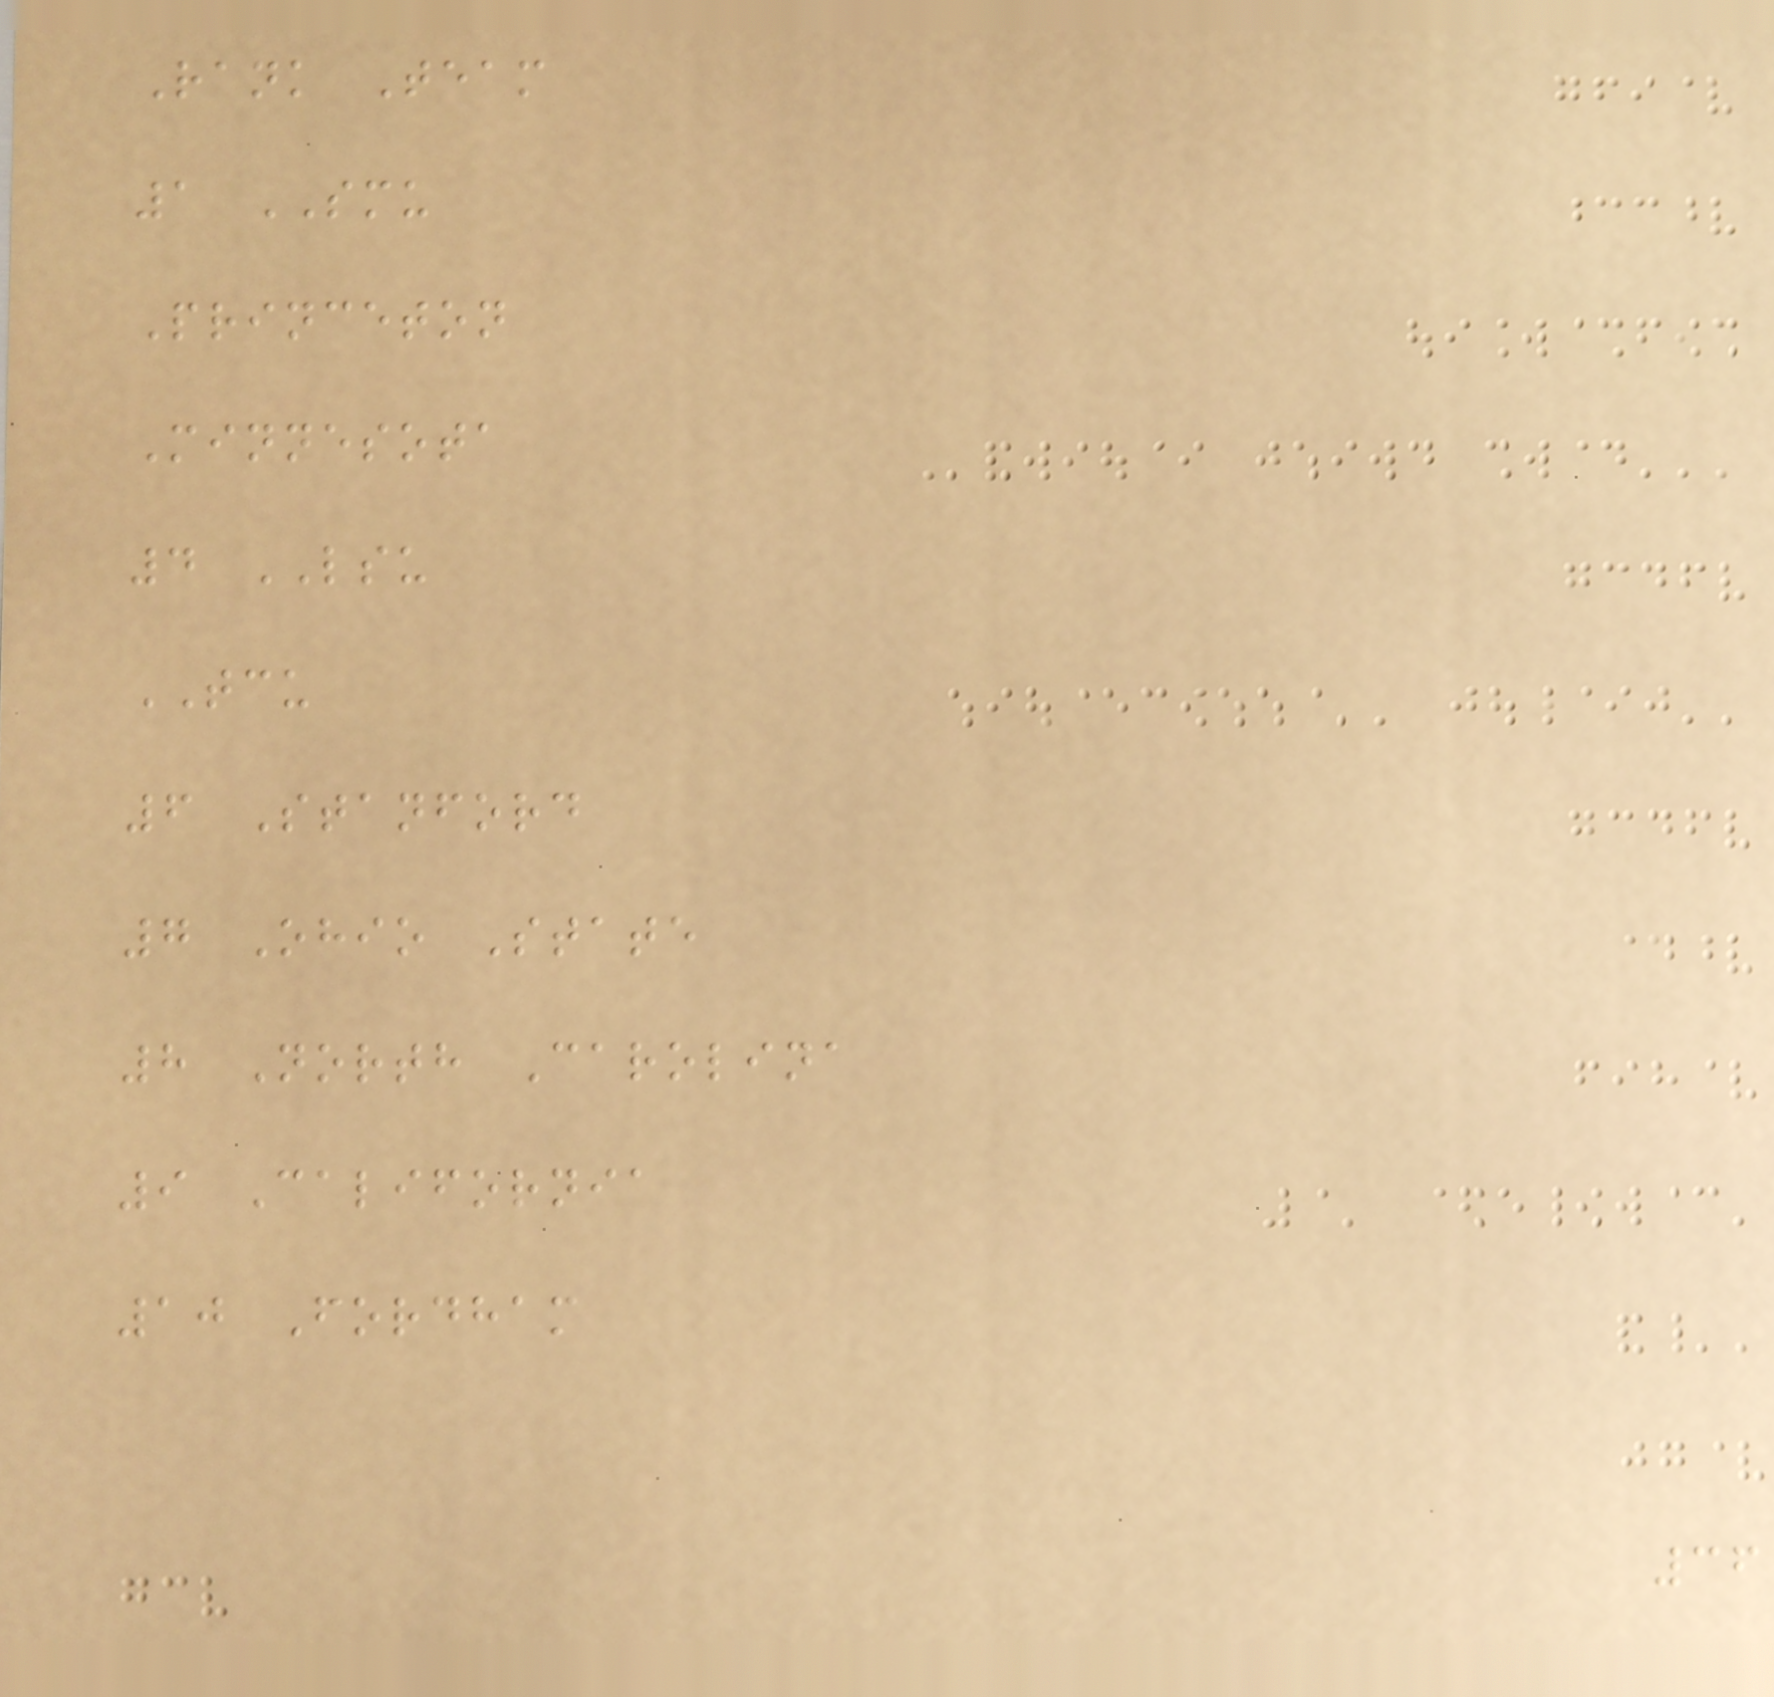Rank Team
1 SMU
Princeton
Minnesota
4 LSU
TCU
6 Stanford
7 Ohio State
8 North Carolina
9 California
10 Fordham
36
